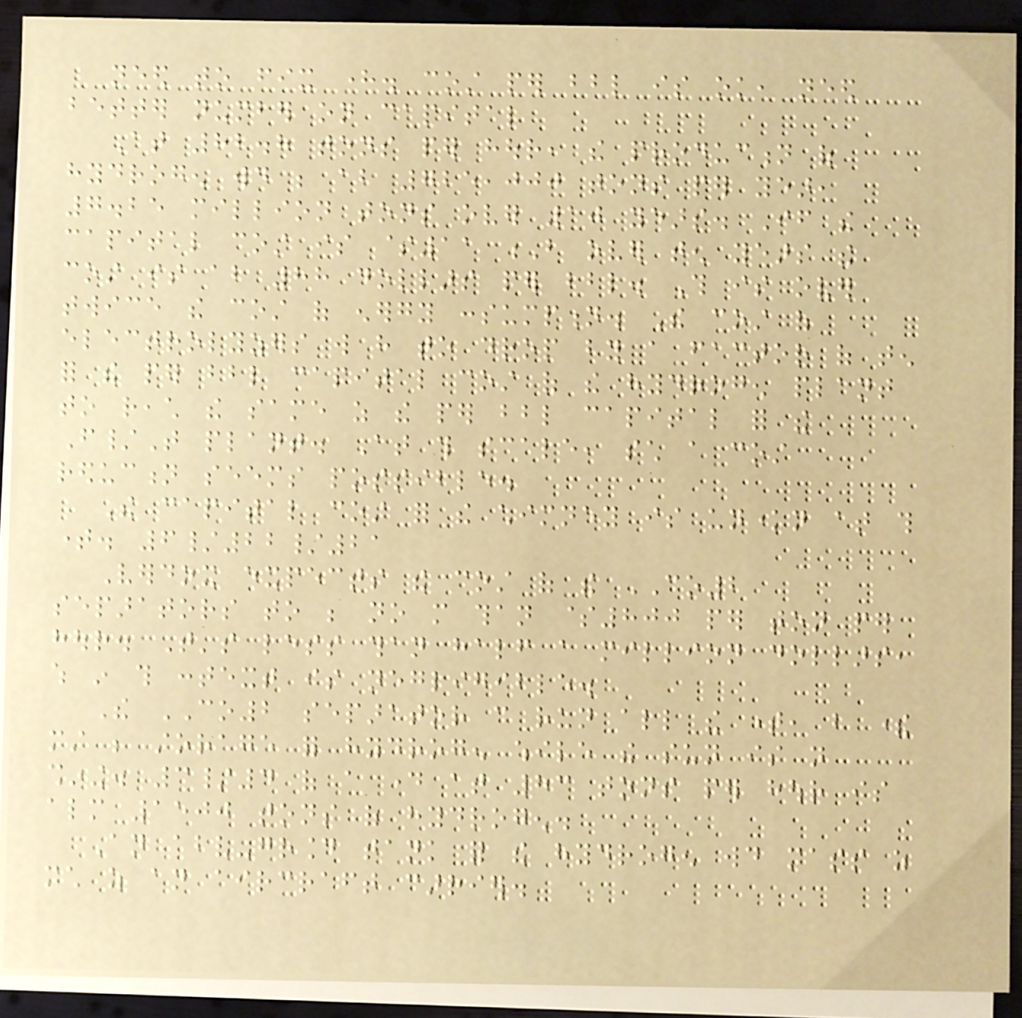need to fix here. cost per bbl is ok, need
better number on capital
At 82.8 tons per hour, the production of
hydrogen would be about 725,000 tons per year,
7.25 million tons over 10 years. If the
capital cost is $11 B over ten years the
cost is about 88 dollars per bbl. This is over
twice the cost of energy consumption. The cost of
electrolyzers will have to drop by a factor of ten
for the per bbl capital cost of the hydrogen plant
to reach the same as the per bbl capital for the
F/T plant. At this scale, such a cost
reduction seems possible.
The capital cost for the chimney is unknown at this
time. 6/22/21
Verdox expects the cost of the CO2
separators to be no more than $800 per ton per
hour. That's less than half a million dollars,
which in this context is negligible.
The CO2 separator can run all the time, but there
must be storage for hydrogen while the sun is not
shining. 3/4 of a day at 83 tons per hour is
almost 1500 tons of hydrogen.
An above-ground tank for the hydrogen would mass as
much as an aircraft carrier.
